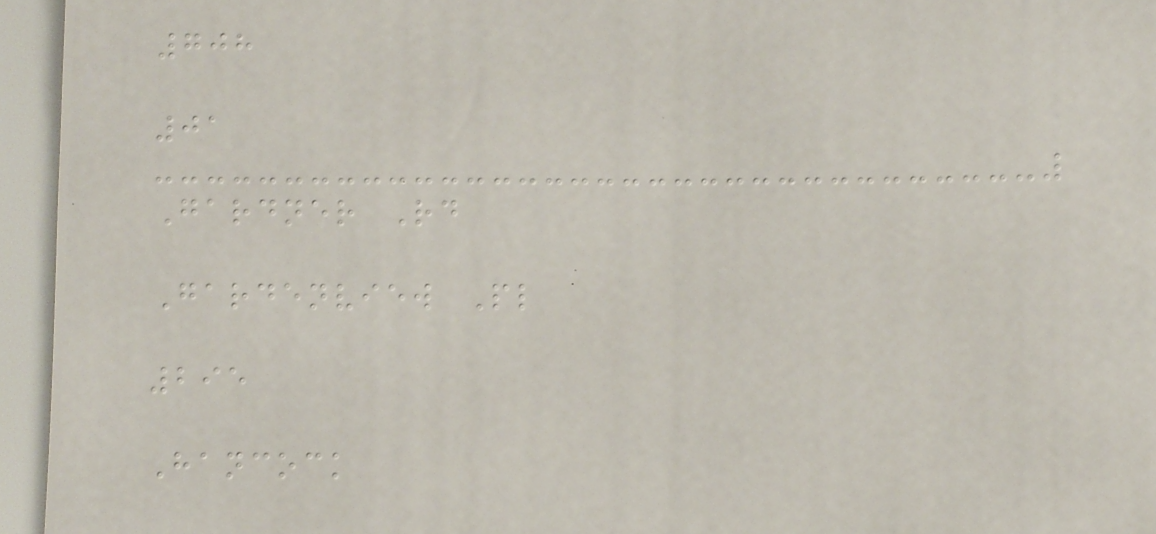708
01
Gardner Rd
Gardenview Pl
295
Hancock
